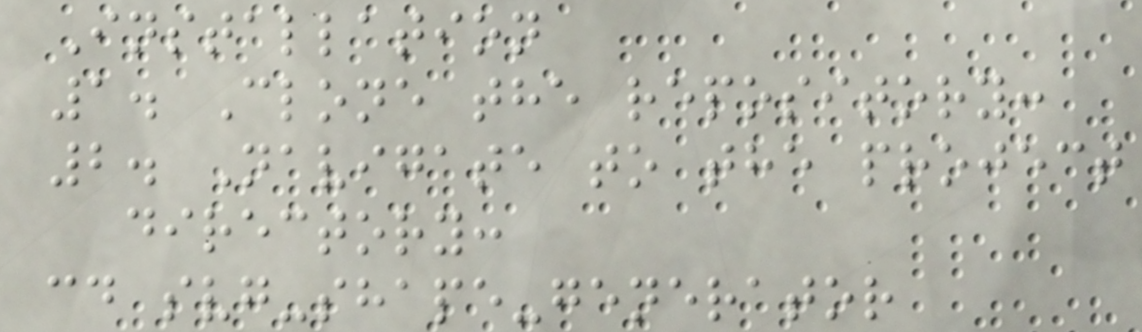Installation
1. Clone the repository:
2. Navigate to the project
directory:
cd svg-shape-generator
